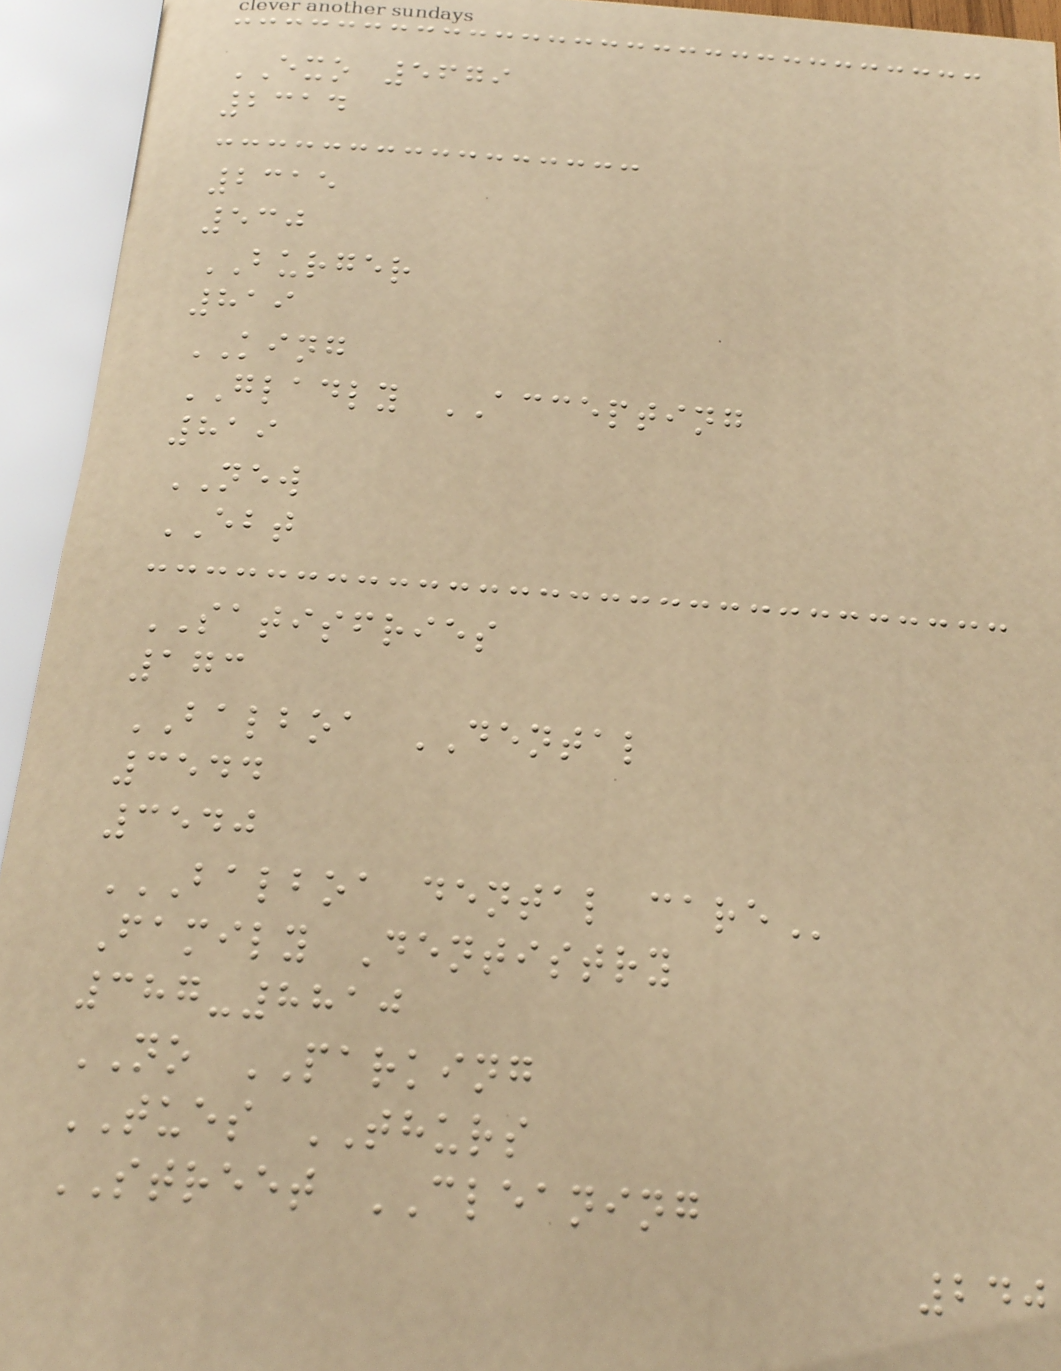EXO 5679
2314
2315
530
BURGER
819
KING
GLADLY ACCEPTING
819
NEW
EBT
SATISFRIES
173
BALBOA DENTAL
3544
3540
BALBOA DENTAL CARE
Family Dentistry
387-8810
NO PARKING
TUES THURS
STREET CLEANING
240
